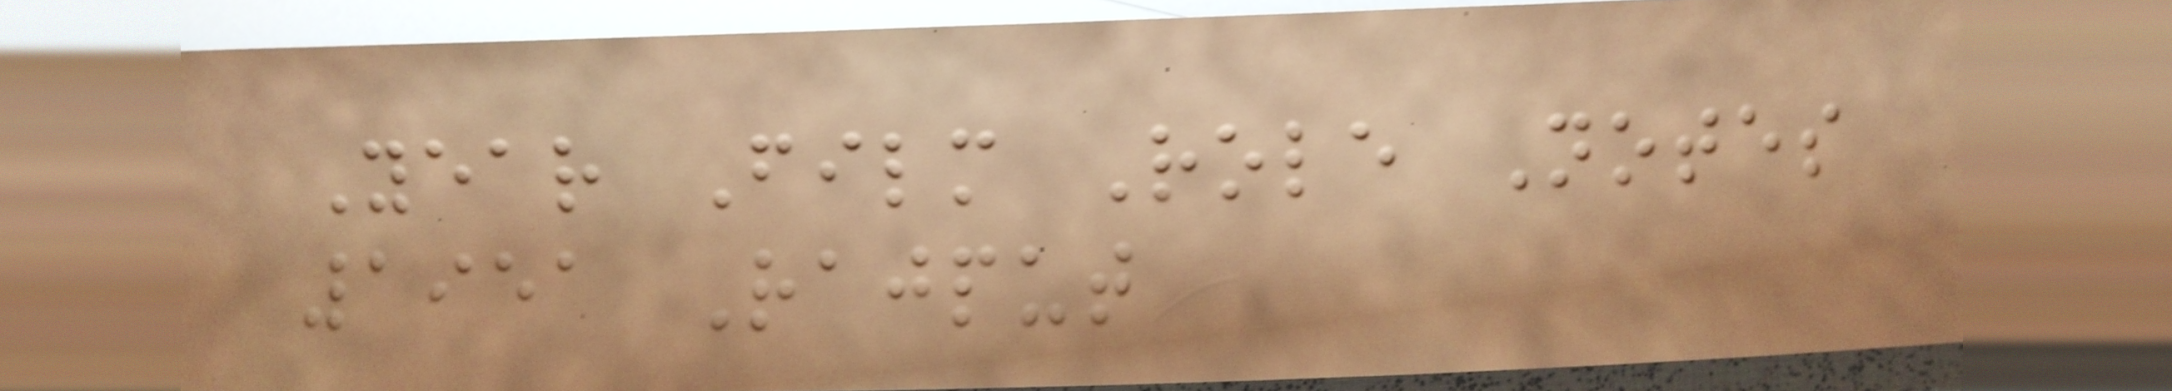Year Film Role Notes
1951 Rajput
